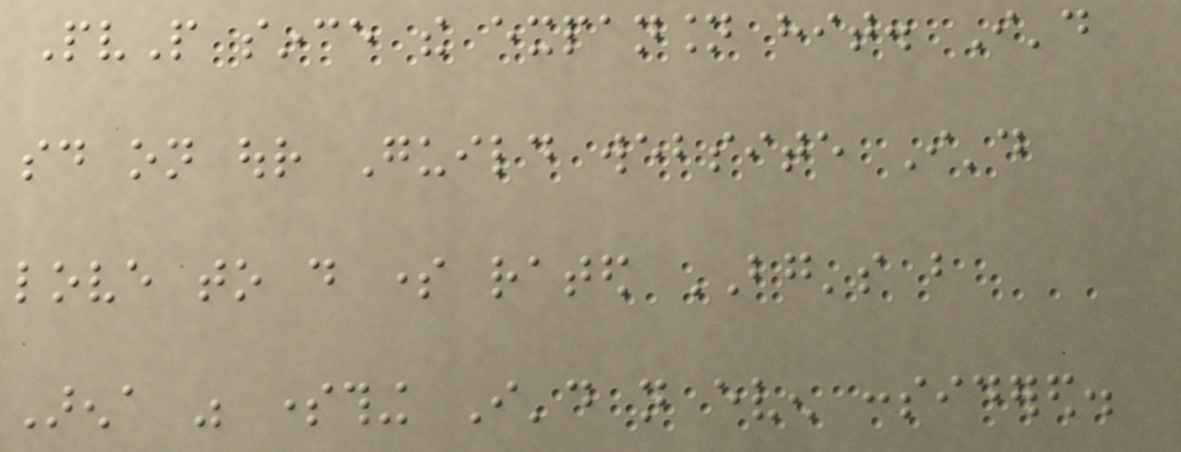PvP since the expansion hit. I'd
said on our Guild website I'd
love to do some rated BG's but
Arena was something I'd not even considered.
